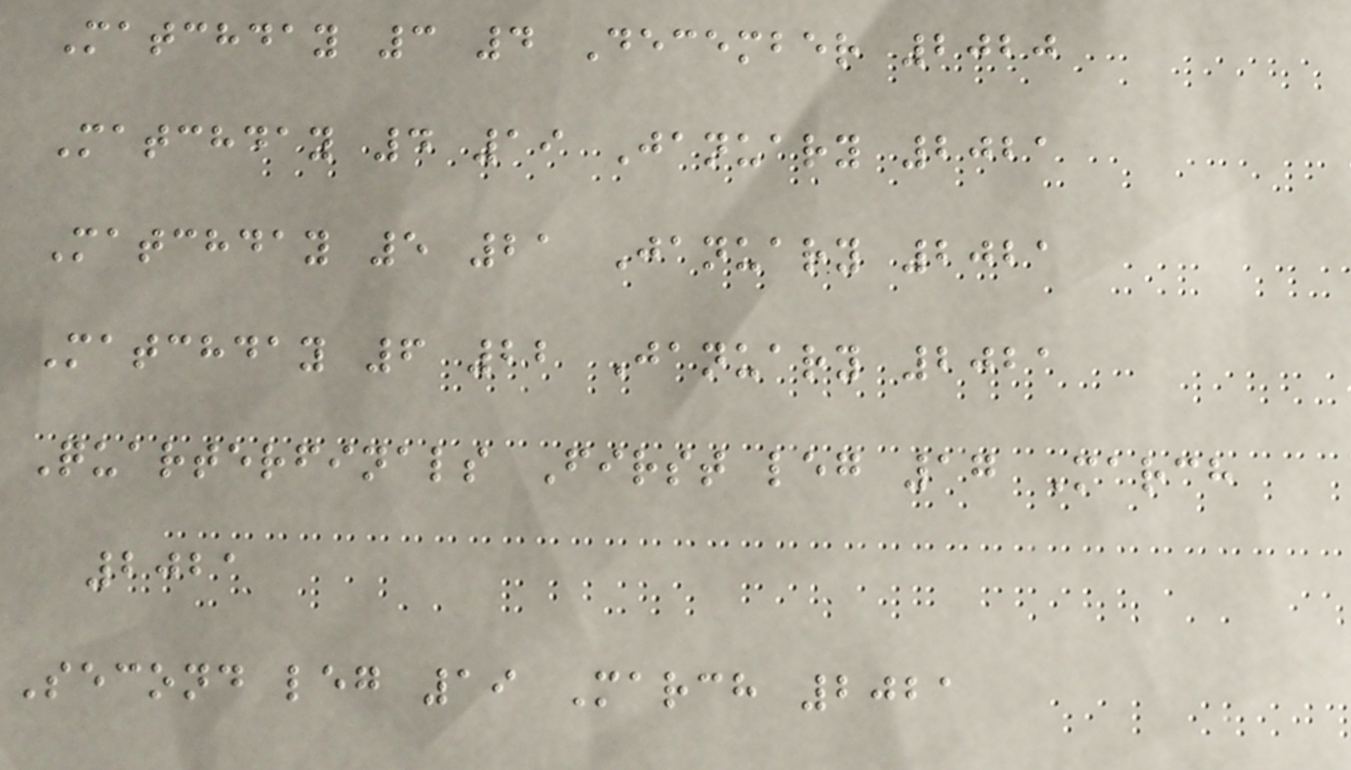Matchday 3 4 December 2020
Matchday 4 19 January 2021
Matchday 5 21 January 2021
Matchday 6 22 January 2021
Quarterfinals First leg 17 March
2021
Second leg 19 March 2021
